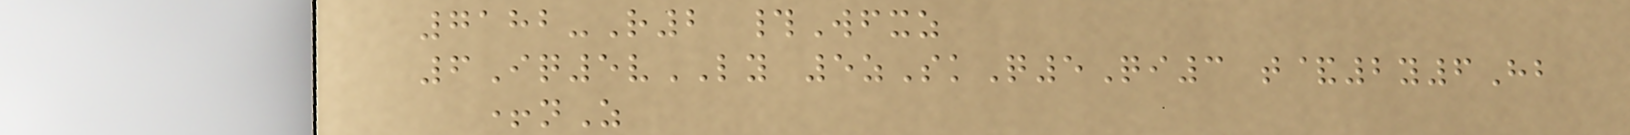7182-R2 #Wfxz
6Iq5vLY 5zSkQ5Qi3 t&2y6Hb
+nZ
